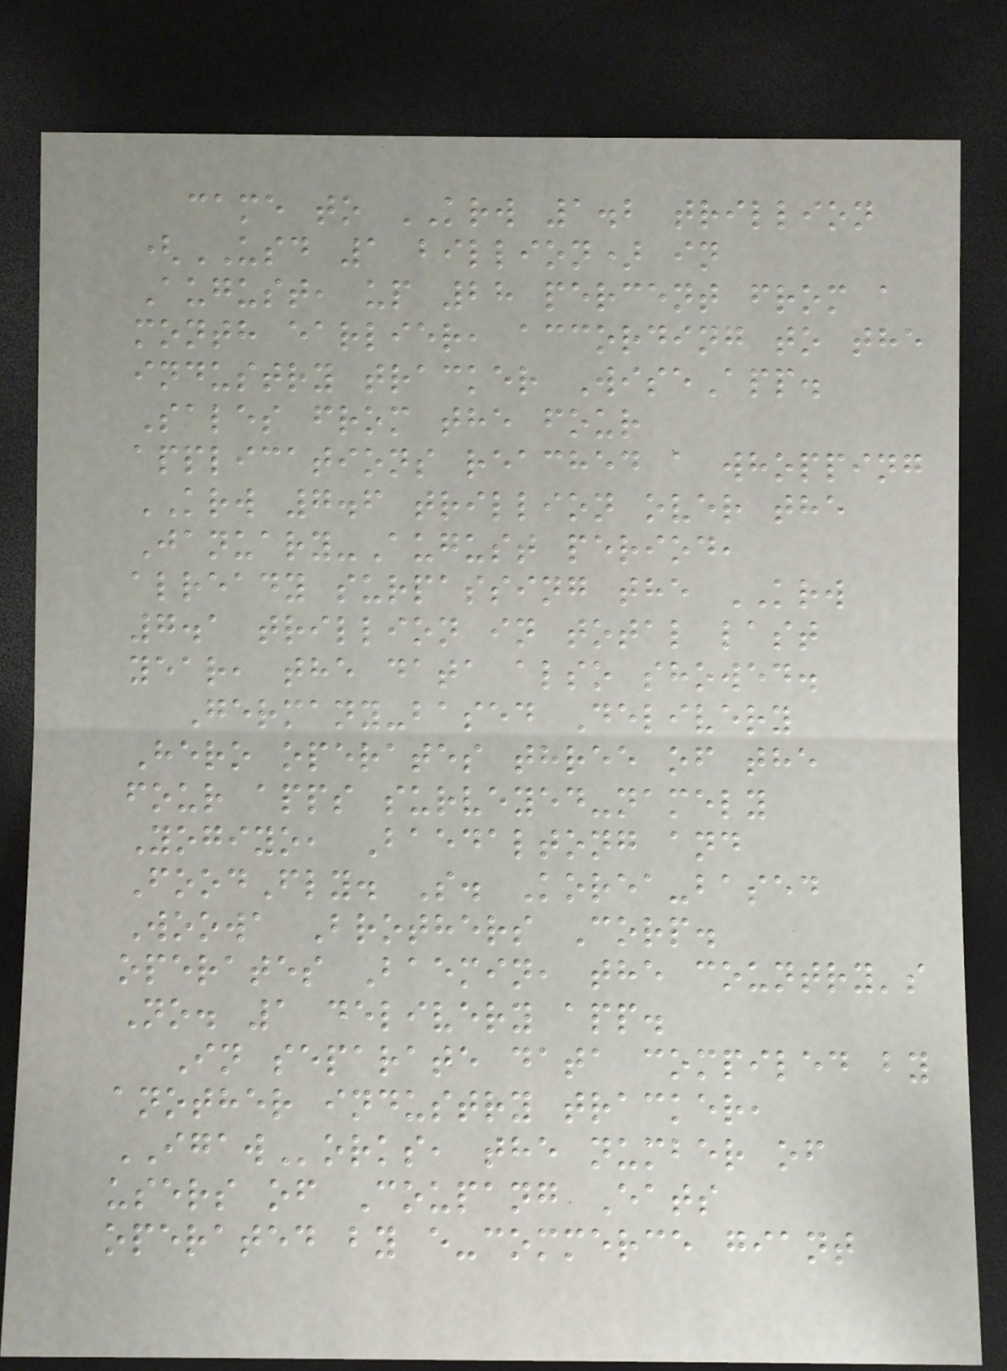came to KRW 1.2 trillion
(USD 1 billion) in
August, up 28 percent from a
month earlier, according to the
industry tracker WiseApp.
Sales from the four
applications reached a whopping
KRW 7.6 trillion over the
January-August period,
already surpassing the KRW
7.1 trillion in total last
year, the data also showed.
Germany-based Delivery
Hero operates three of the
four apps surveyed-namely
Yogiyo, Baedaltong and
FoodFly. S. Korea-based
Woowa Brothers Corp.
operates Baemin, the country's
No. 1 delivery app.
In separate data compiled by
another industry tracker,
IGAWorks, the number of
users of Coupang Eats
operated by e-commerce giant
